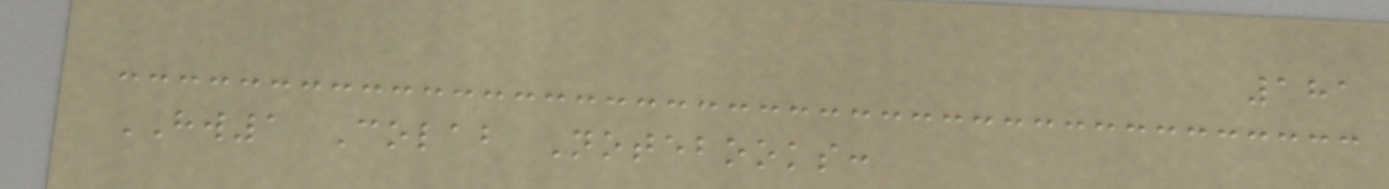181
HW1 Colab Notebooks:
